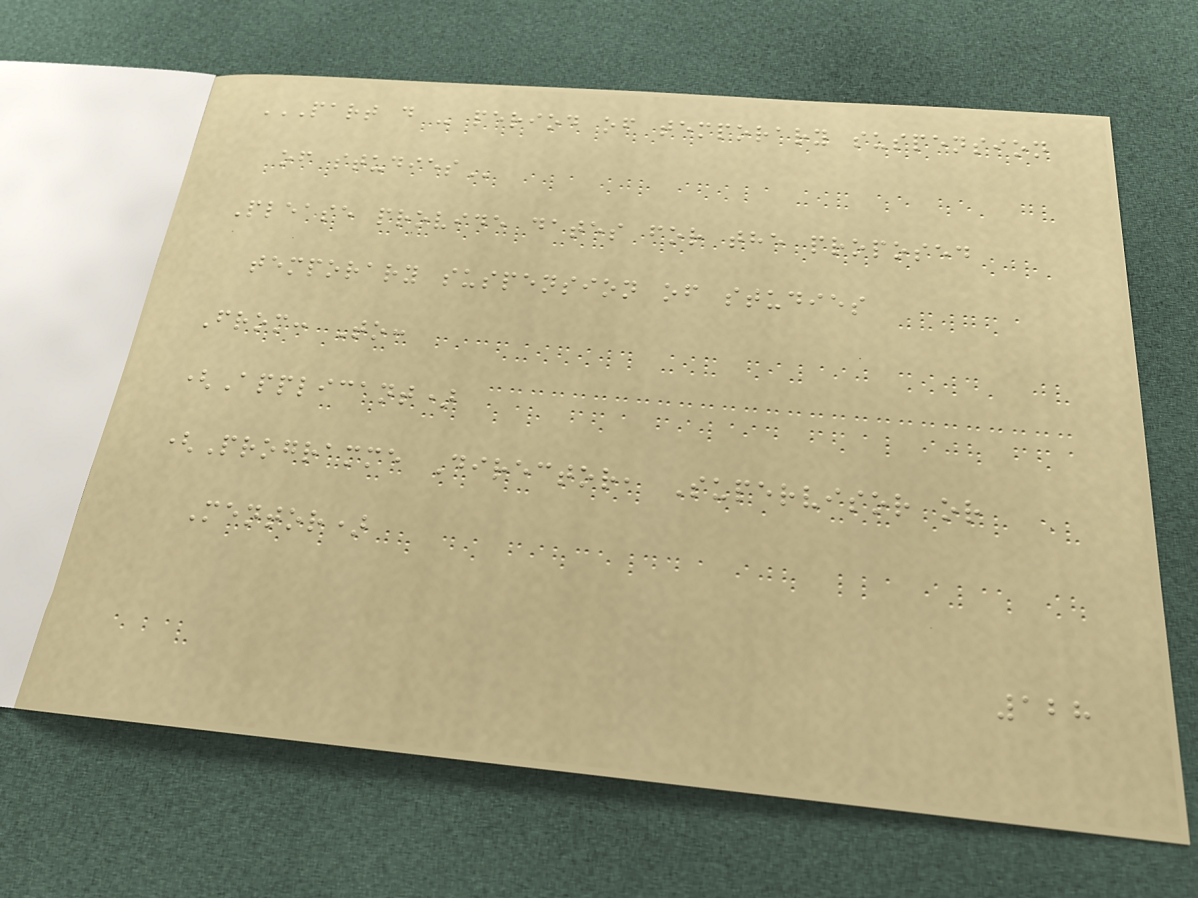PART D - PERIOD OF TEMPORARY SUSPENSION
OF STUDIES
Please provide dates for the proposed
temporary suspension of studies
From: To:
(Applicant)
(Programme Director, Supervisor or
Mentor)
128
